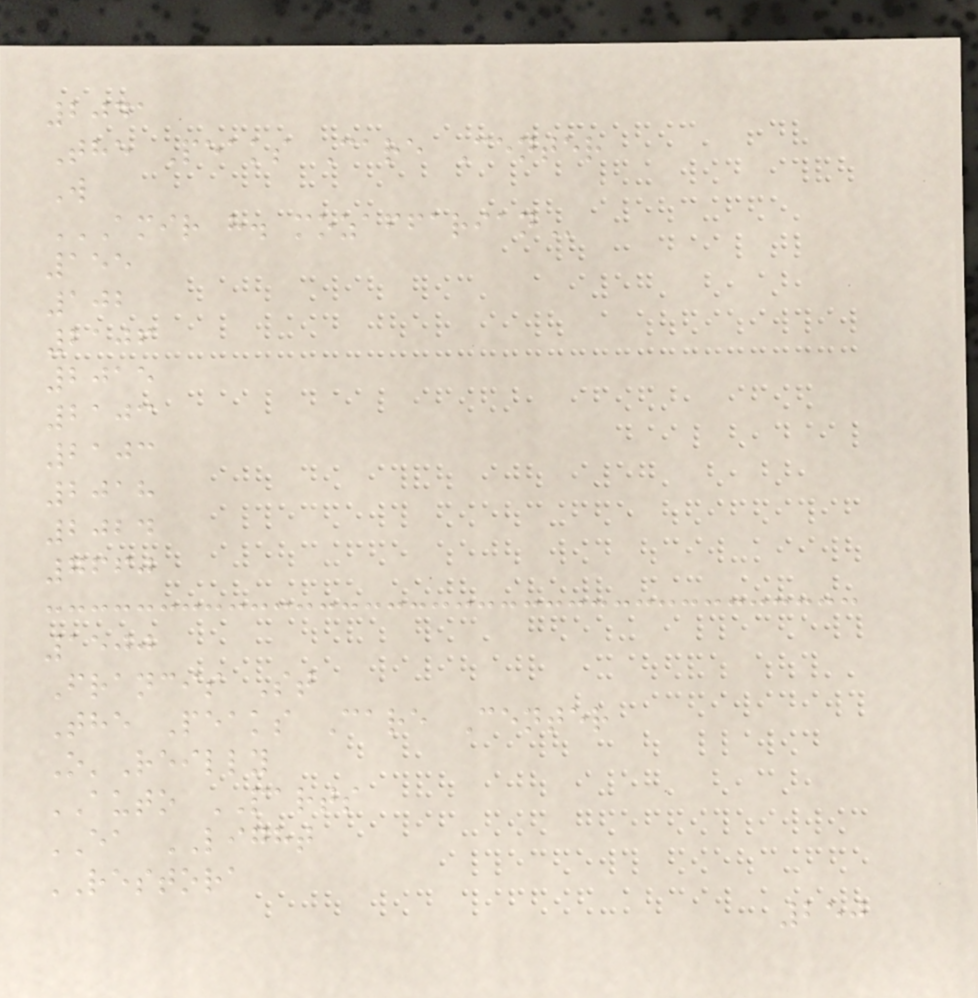2041
The Peaks Care Center
W
AMIR H. MOZAFFARIAN
155
102
2106
2015
2103
2103
2018
2024
7660
1500
Francis St
The Peaks Care Center
O'Reilly
AUTO PARTS
EA LIGHT
RESTORA
250
